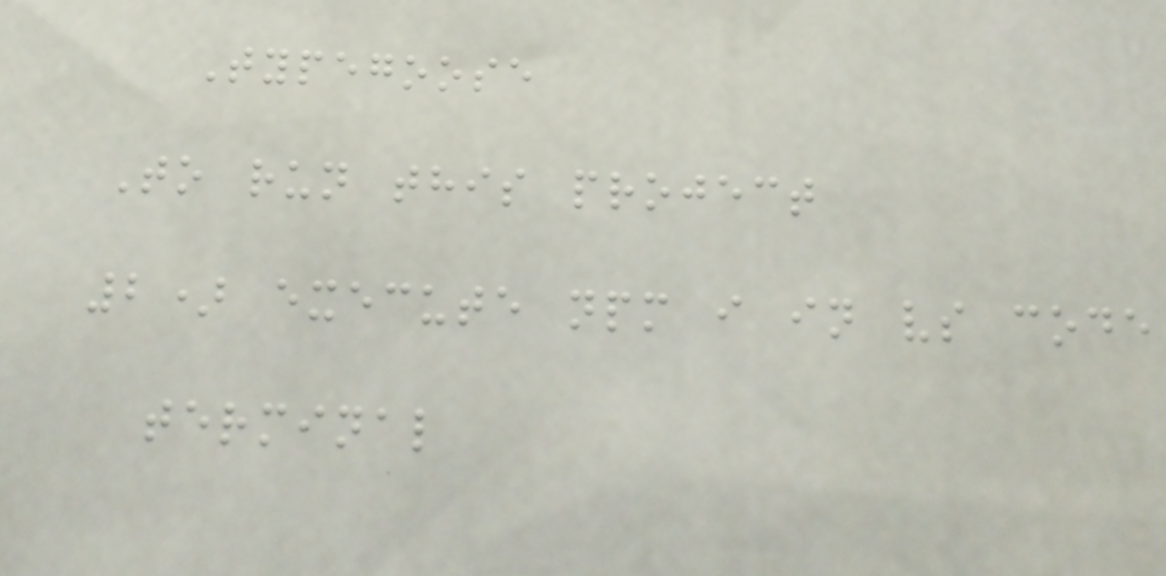Typegoose
To run this project
2) execute npm i in vs code
terminal
